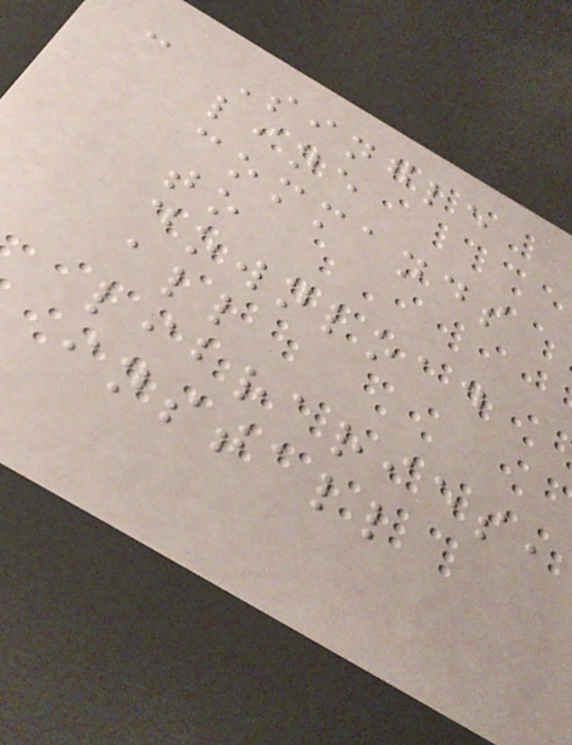- Single
line
commands
to
download
all
libraries,
install
